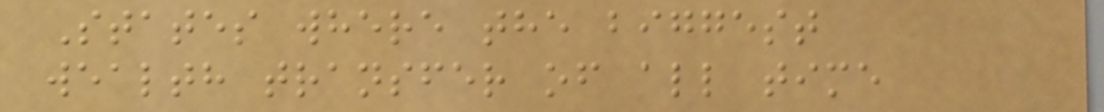States where the biggest
wealth transfer of all time
